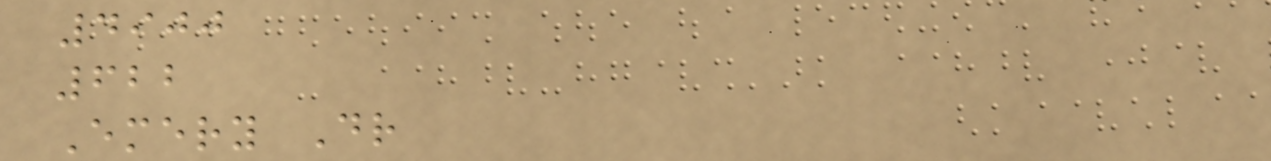4900
622
Emery Dr
